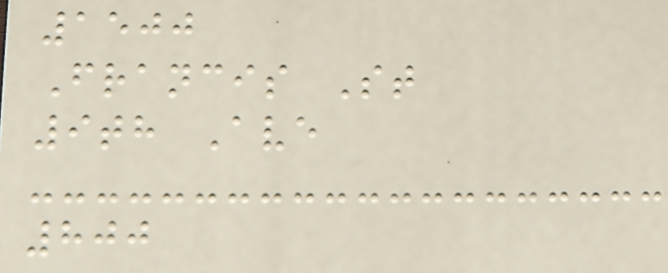1500
Francis St
9th Ave
800
